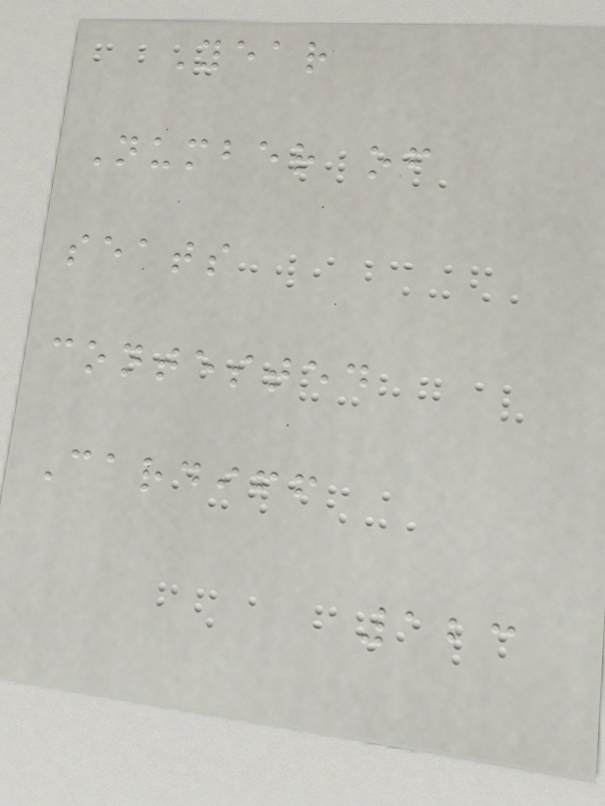Year
Number of
seats
contested
Cardiff
123
